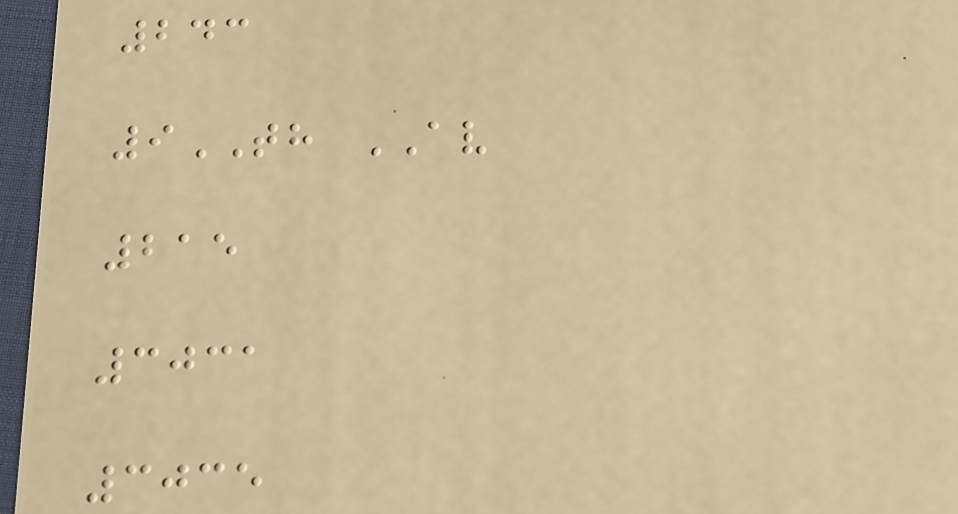243
9TH AV
215
3031
3035
